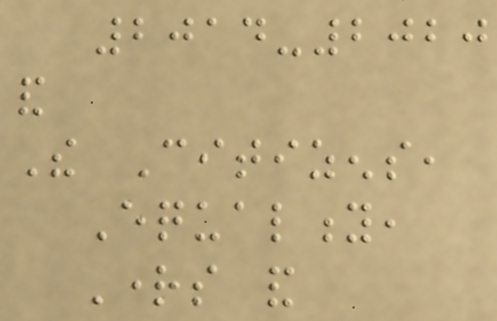2014-2020
and
The Citizens,
Equality,
Rights and
